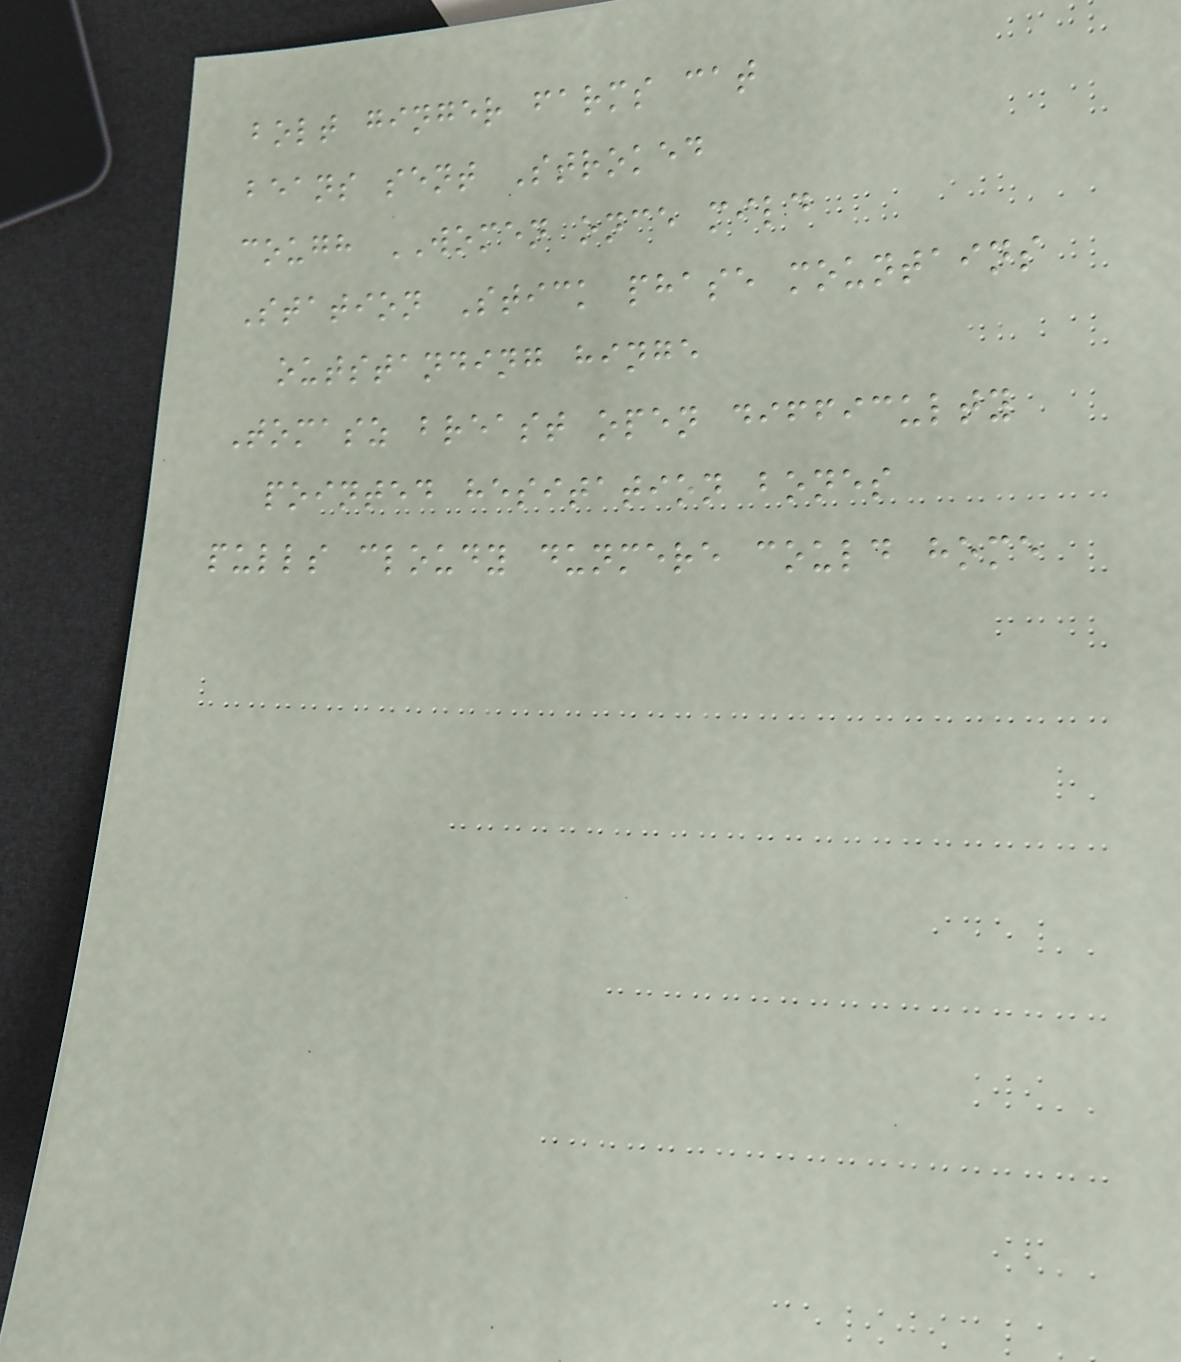bolt ginger farms cat
beans sent Stroked
cough WOMEN once mild
Station Stick phase mountains
outstanding hinge
Tomasz breast open difficulty
pointed hesitation bones
pulls cloudy dunmere could home
